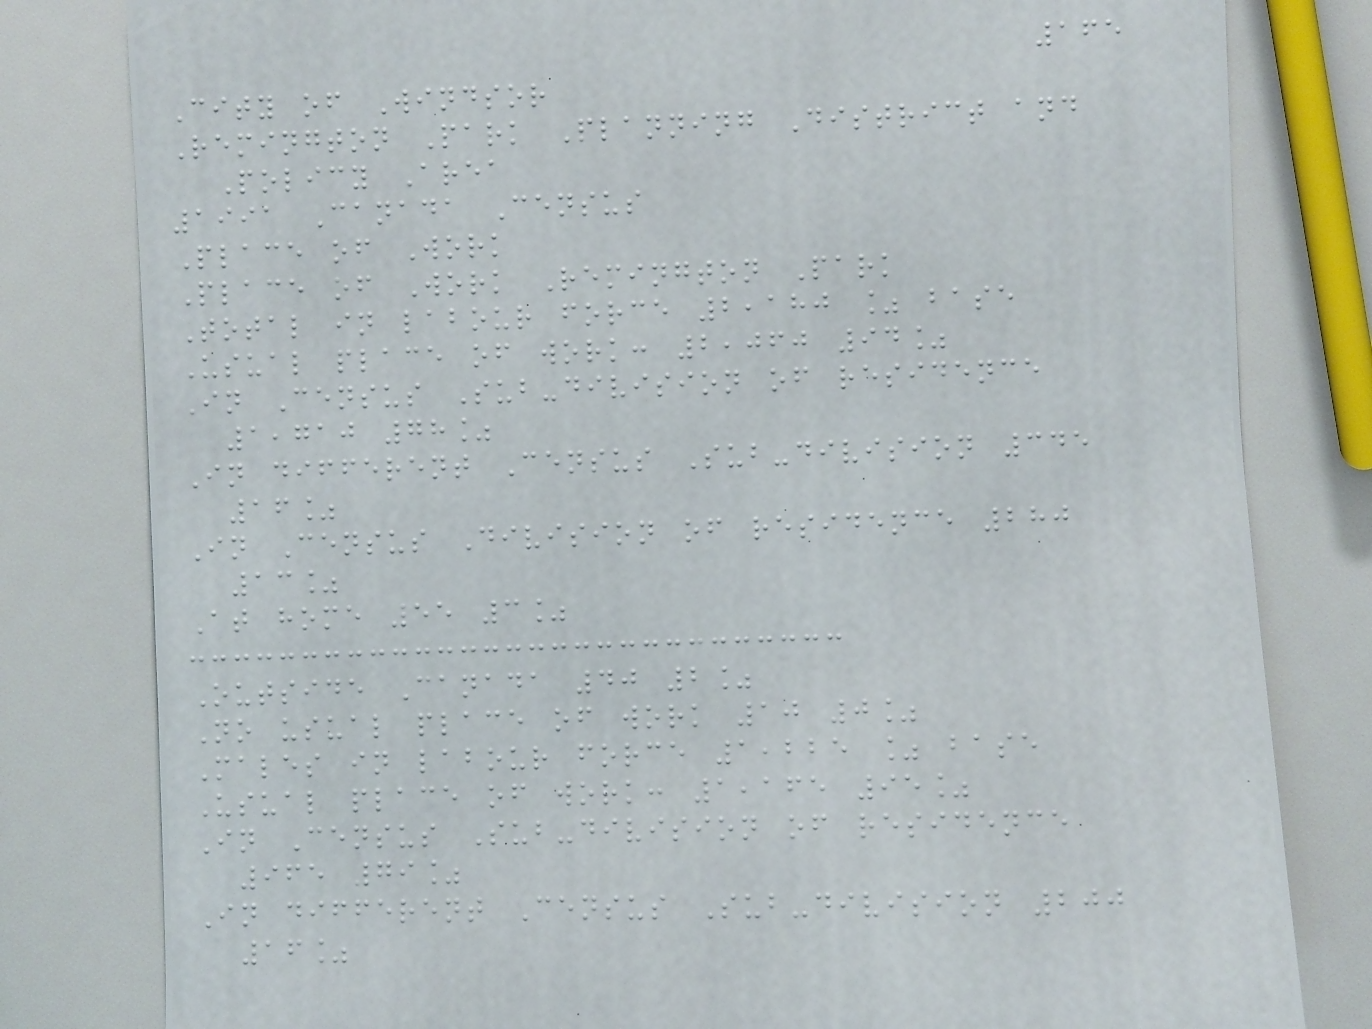165
City of Windsor
Remington Park Planning District and
Policy Area
1991 Canada Census
Place of Work
Place of Work Remington Park
Total in labour force 2,180 % base
Usual place of work: 2,060 94%
In Census Sub-division of residence
1,710 78%
In different Census Sub-division 345
16%
In Census Division of residence 280
13%
At home 55 3%
Outside Canada 40 2%
No usual place of work 10 0%
Males in labour force 1,225 % base
Usual place of work: 1,165 95%
In Census Sub-division of residence
965 79%
In different Census Sub-division 200
16%
